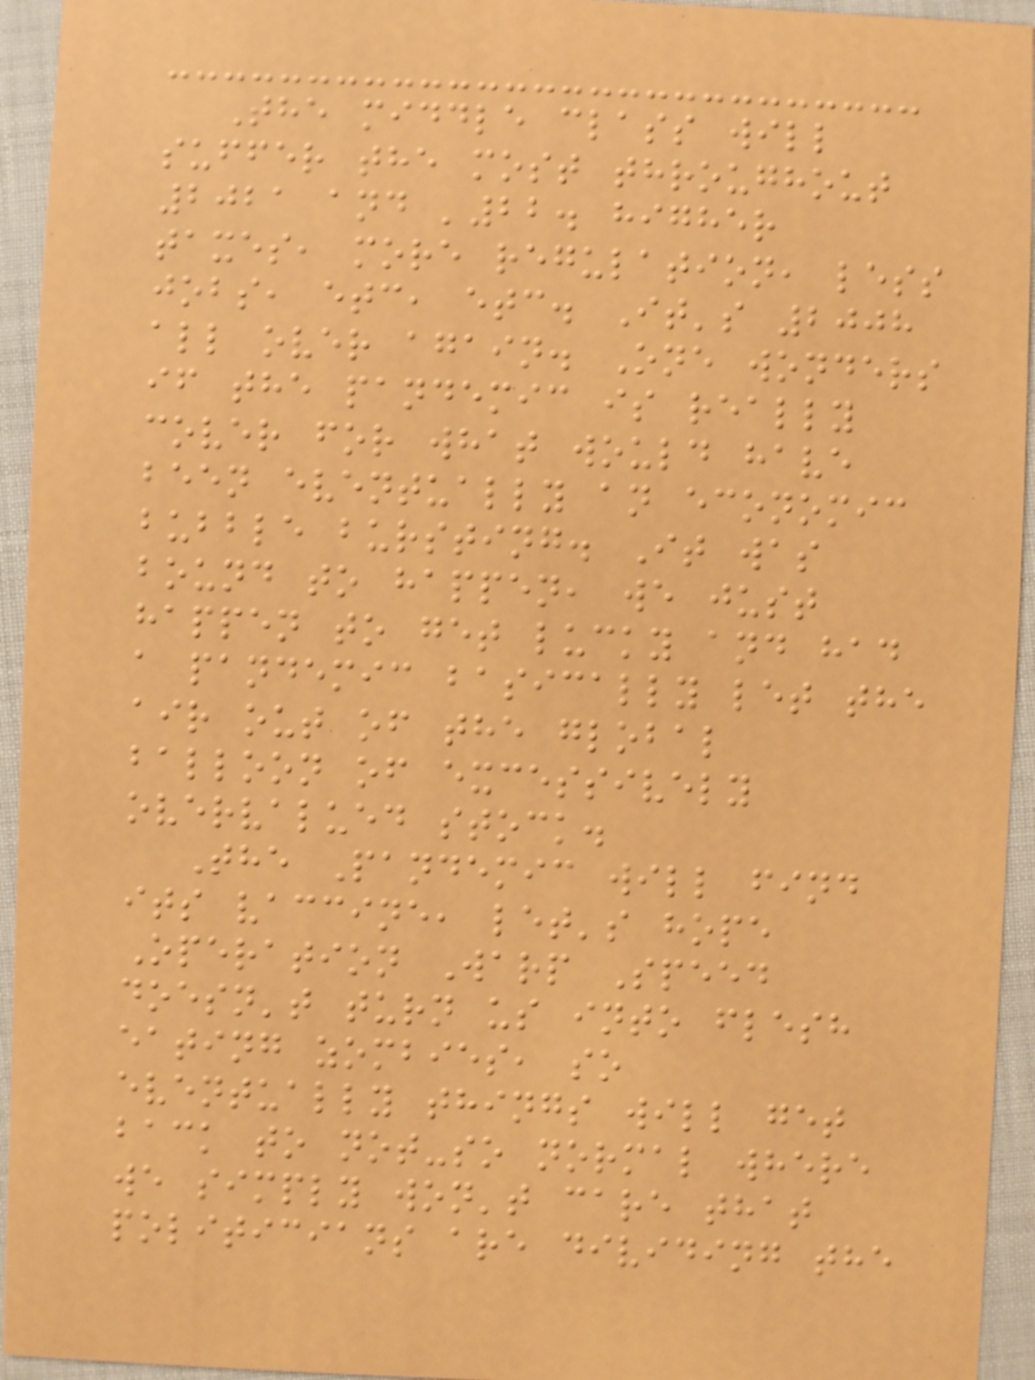The middle class will
suffer the most throughout
2021 and '22. higher
taxes, more regulation, less
jobs, etc, etc. It's 2008
all over again. One wonders
if the pandemic is really
cover for what would have
been eventually an economic
bubble bursting. It was
bound to happen, we just
happen to get lucky and had
a pandemic basically let the
air out of the global
balloon of excessively
overvalued stock.
The Pandemic will find
its vaccine, let's hope
Operation Warp Speed
doesn't turn us into flesh
eating zombies, so
eventually things will get
back to not-so normal where
we simply won't care that
politicians are dividing the
